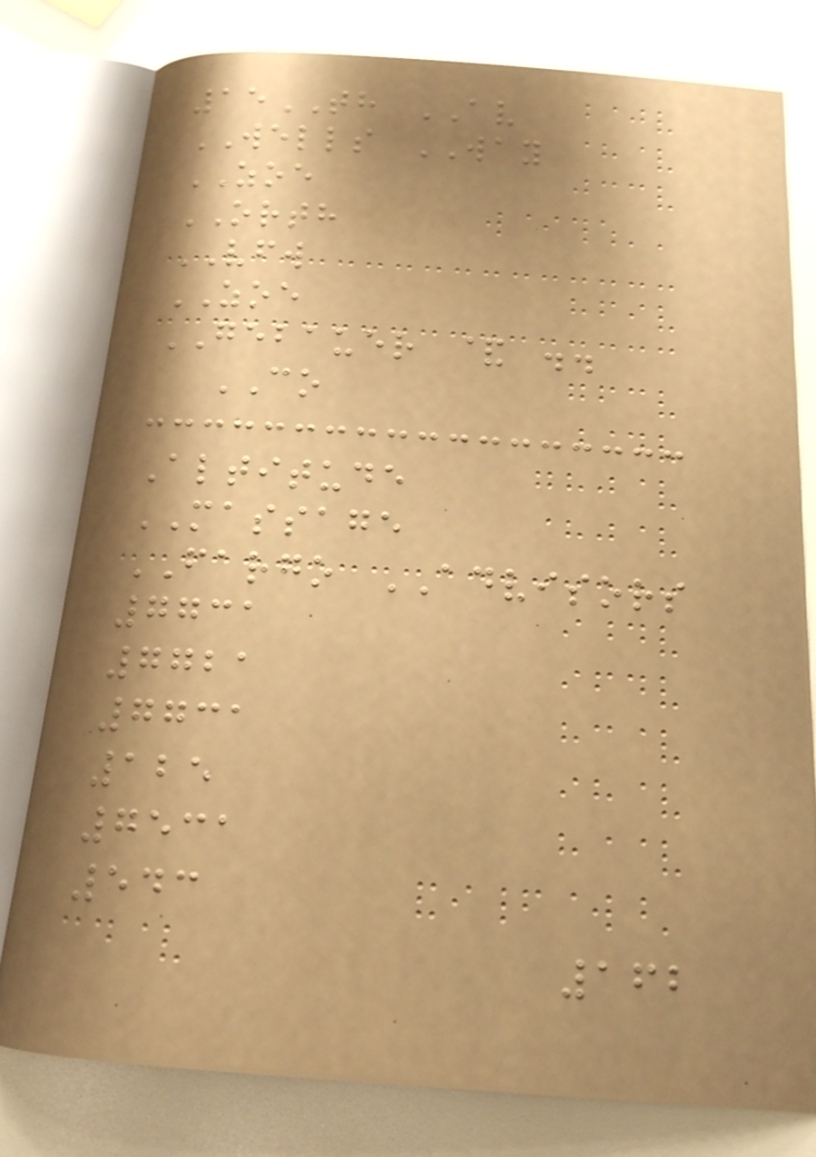15TH AV
WELLS WAY
ZOE
ORTH
VFW
ZOE
GEBAUER & ..
CO
Altitude
MASSAGE
FARGO ADVISORS
7731
7721
7731
125
7531
543
162
